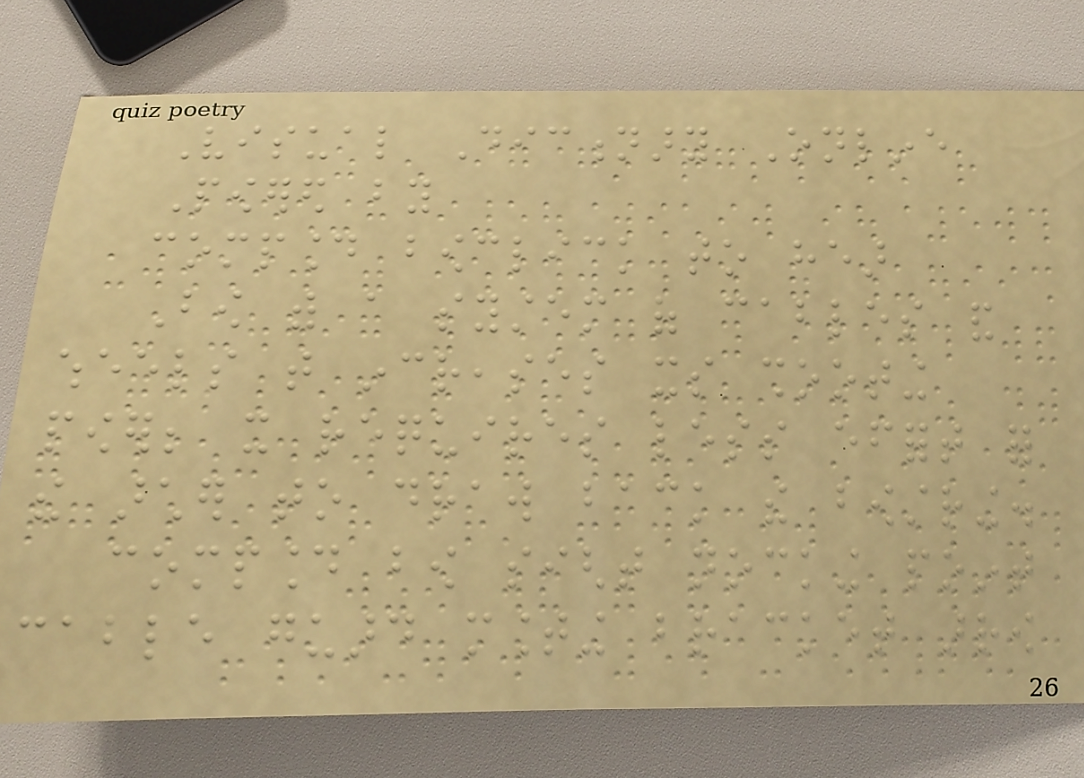Visual Dictionary Online
Powered by
compound bowclick to hear
Bow with a system of cables and
wheels that increases its shooting
power; it requires less effort for
the archer to draw back the bowstring.
compound bow sight nocking point
cable guard mounting bracket arrow
